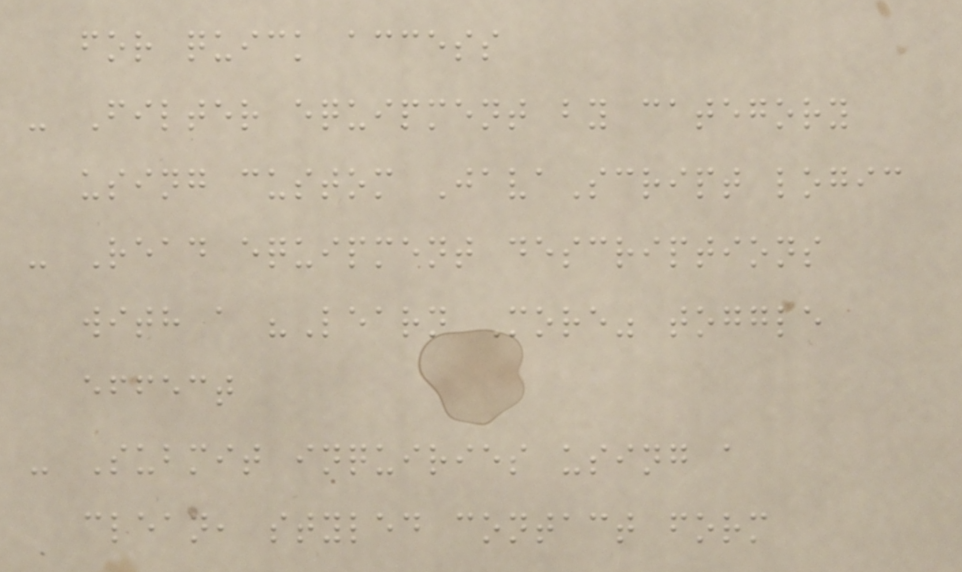for quick access
- Filter equipment by category
using custom JavaScript logic
- Read equipment descriptions
with a "Learn More" toggle
effect
- Submit inquiries using a
clean, styled contact form
